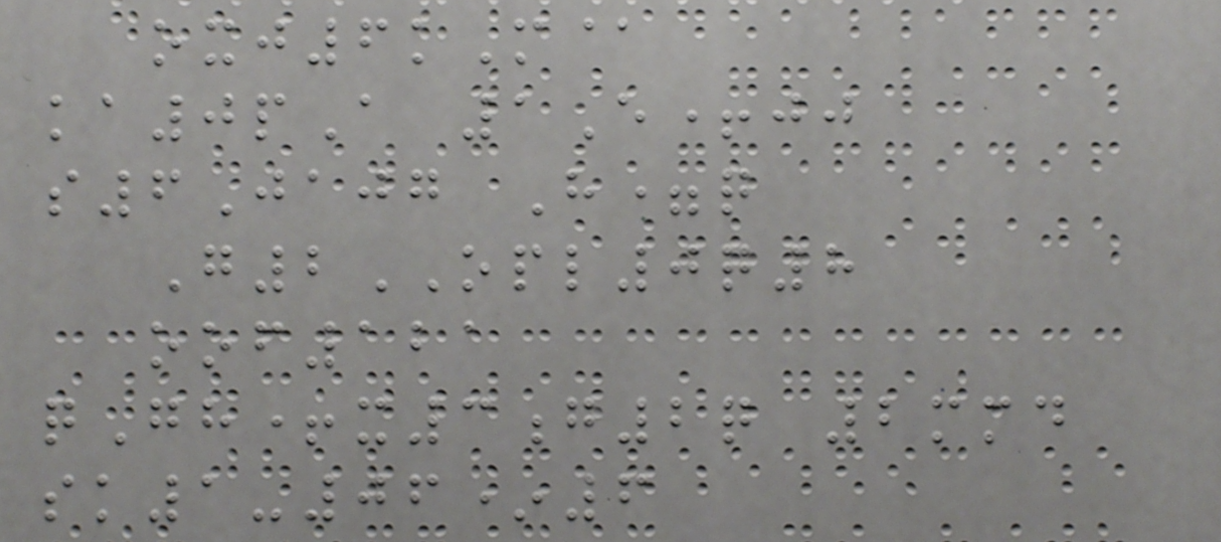oxj6kM@
ka0pA 1E+jj
s6Jajg H=q
G2OPL0q8
oof121
qGh+x3g2q 2mmd
sk1-06*6
